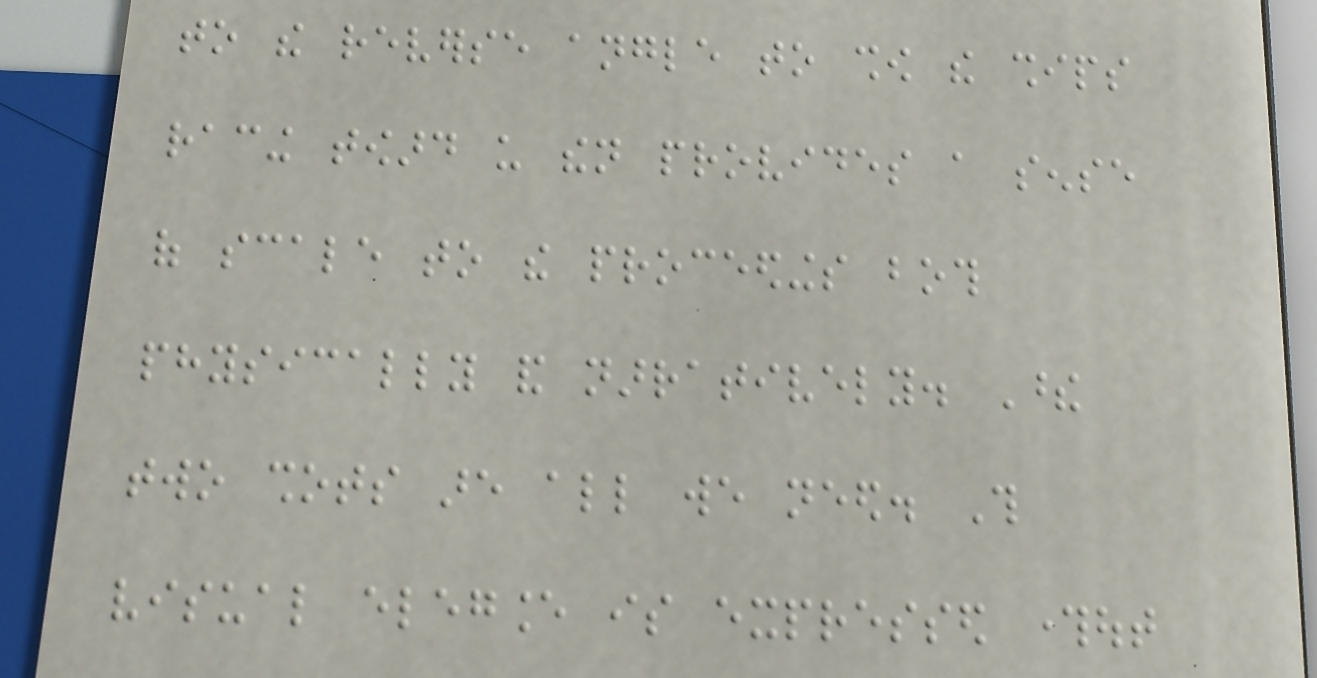to the reverse angle to show the ships
racing toward us then provides a sense
of scale to the proceedings both
physically and narratively. These
two shots are all we need. This
visual elegance is expressed throughout
